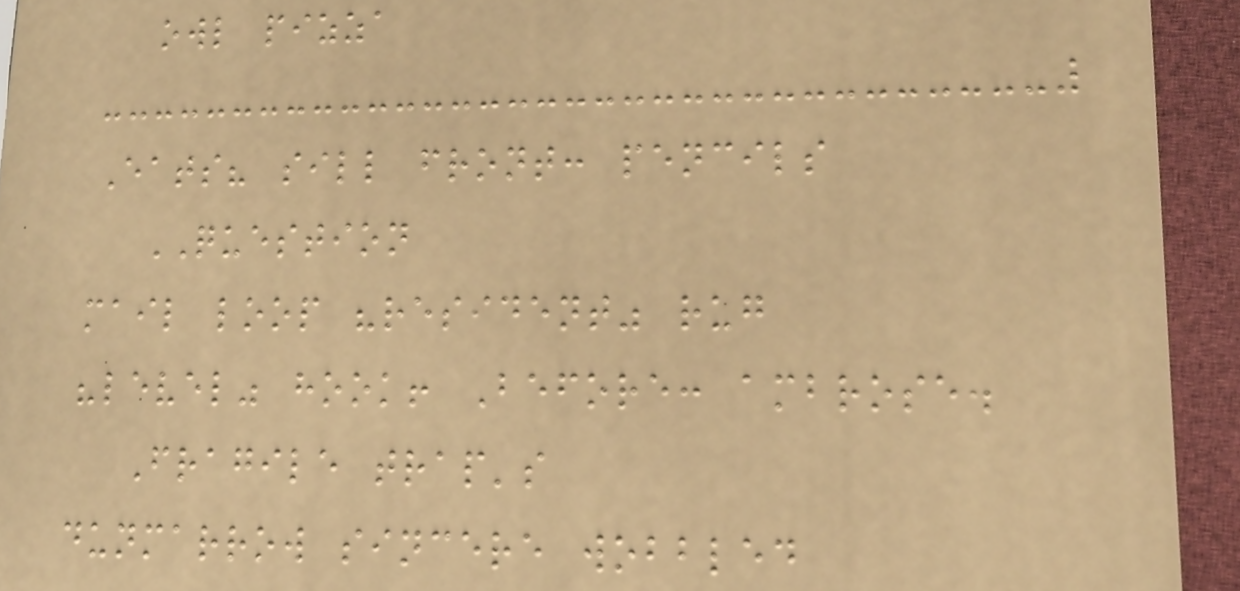owl pizza
Eats? sill front: pencils
QUESTION
mail loop "resident" rug
"level" hook! Before: ambrose.
Fragile trap's
dunmarrow sincere wobbled
